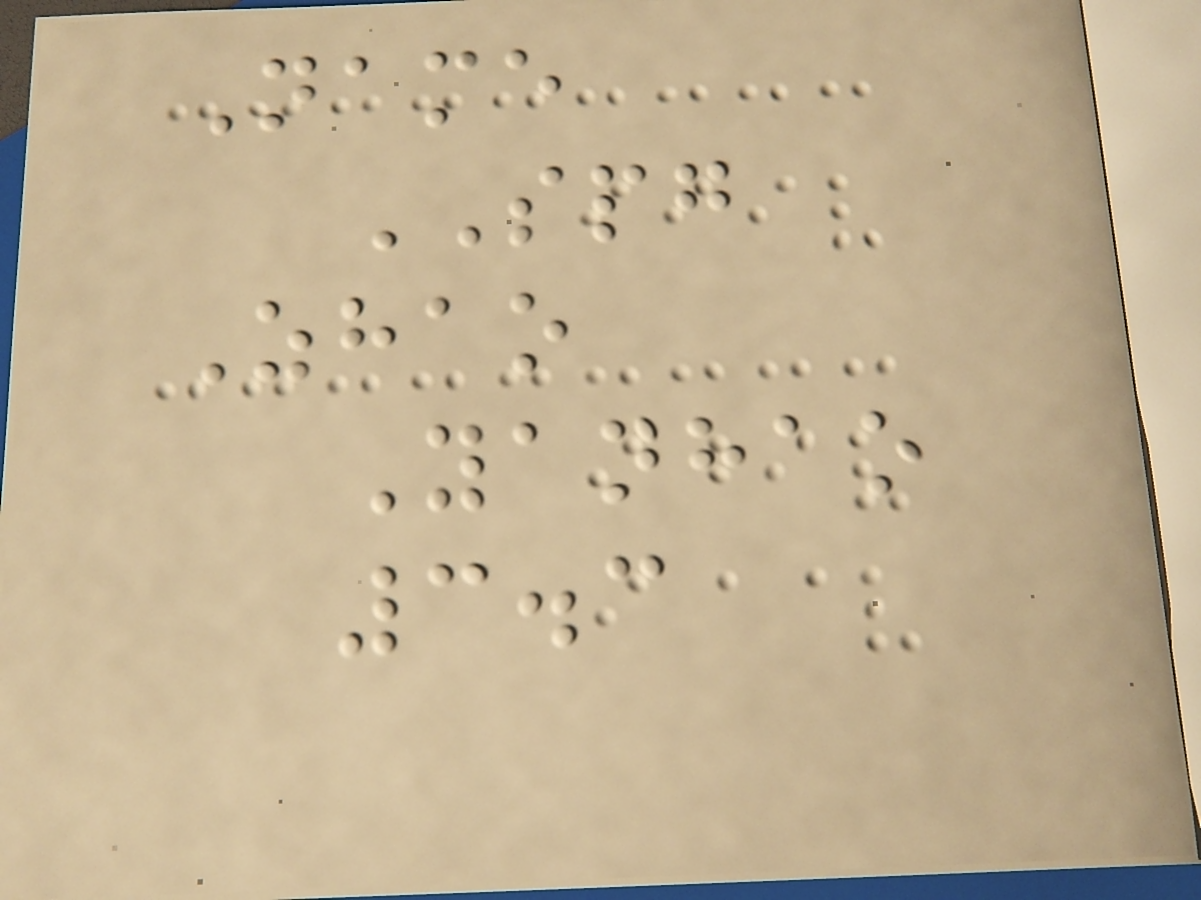Name
SPG
Zhao
Yanhao
3.3
